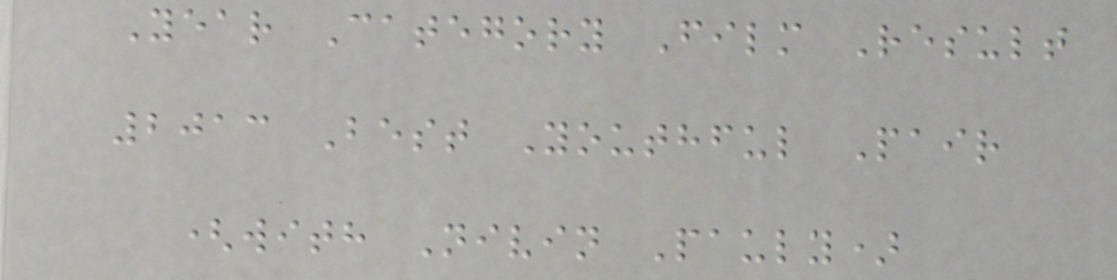Year Category Film Result
2013 Best Youthful Pair
(with Nivin Pauly)
